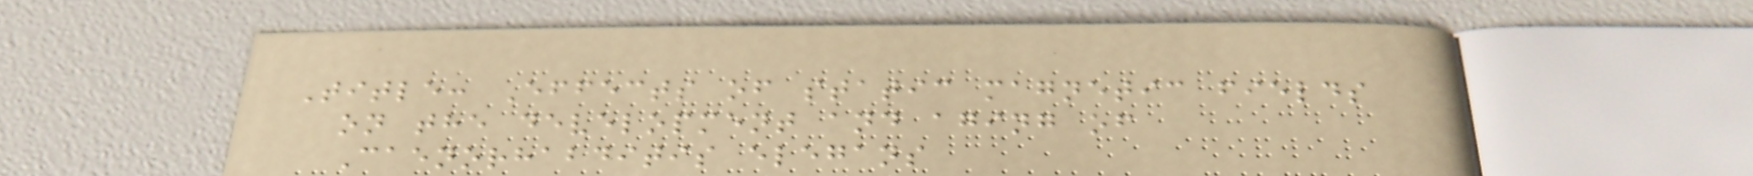Title: Effects of static magnetic fields
on the development and aging of
Caenorhabditis elegans
